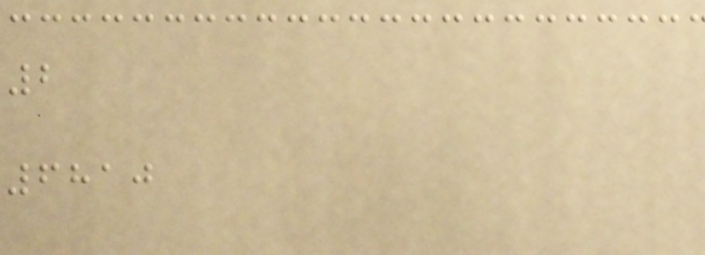2
6810
